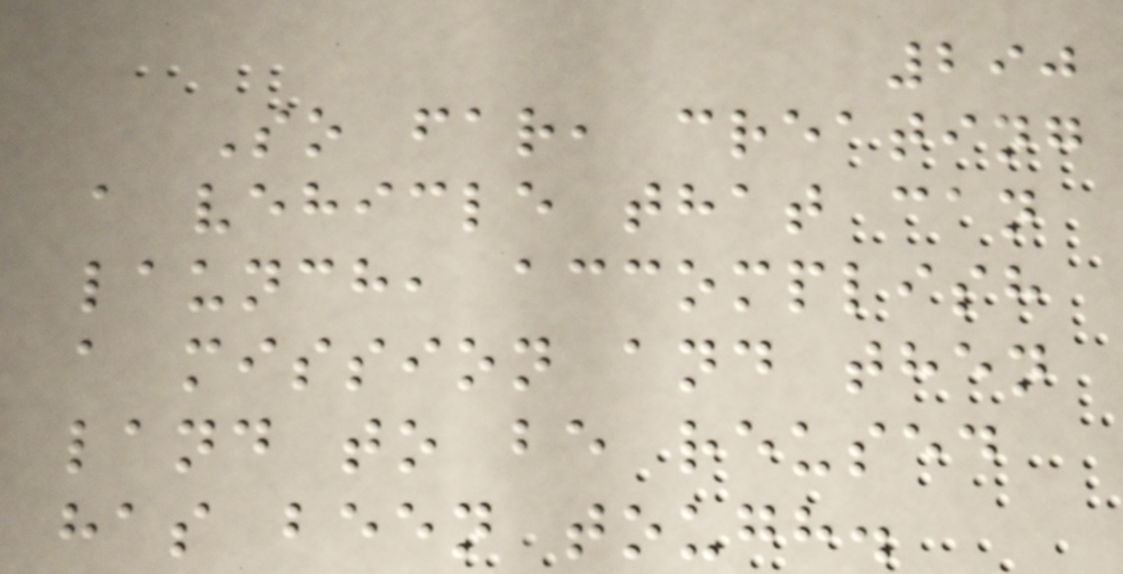290
So far, creating
a vehicle that can
launch, accomplish
a mission and then
land to be reused
has been tough.
